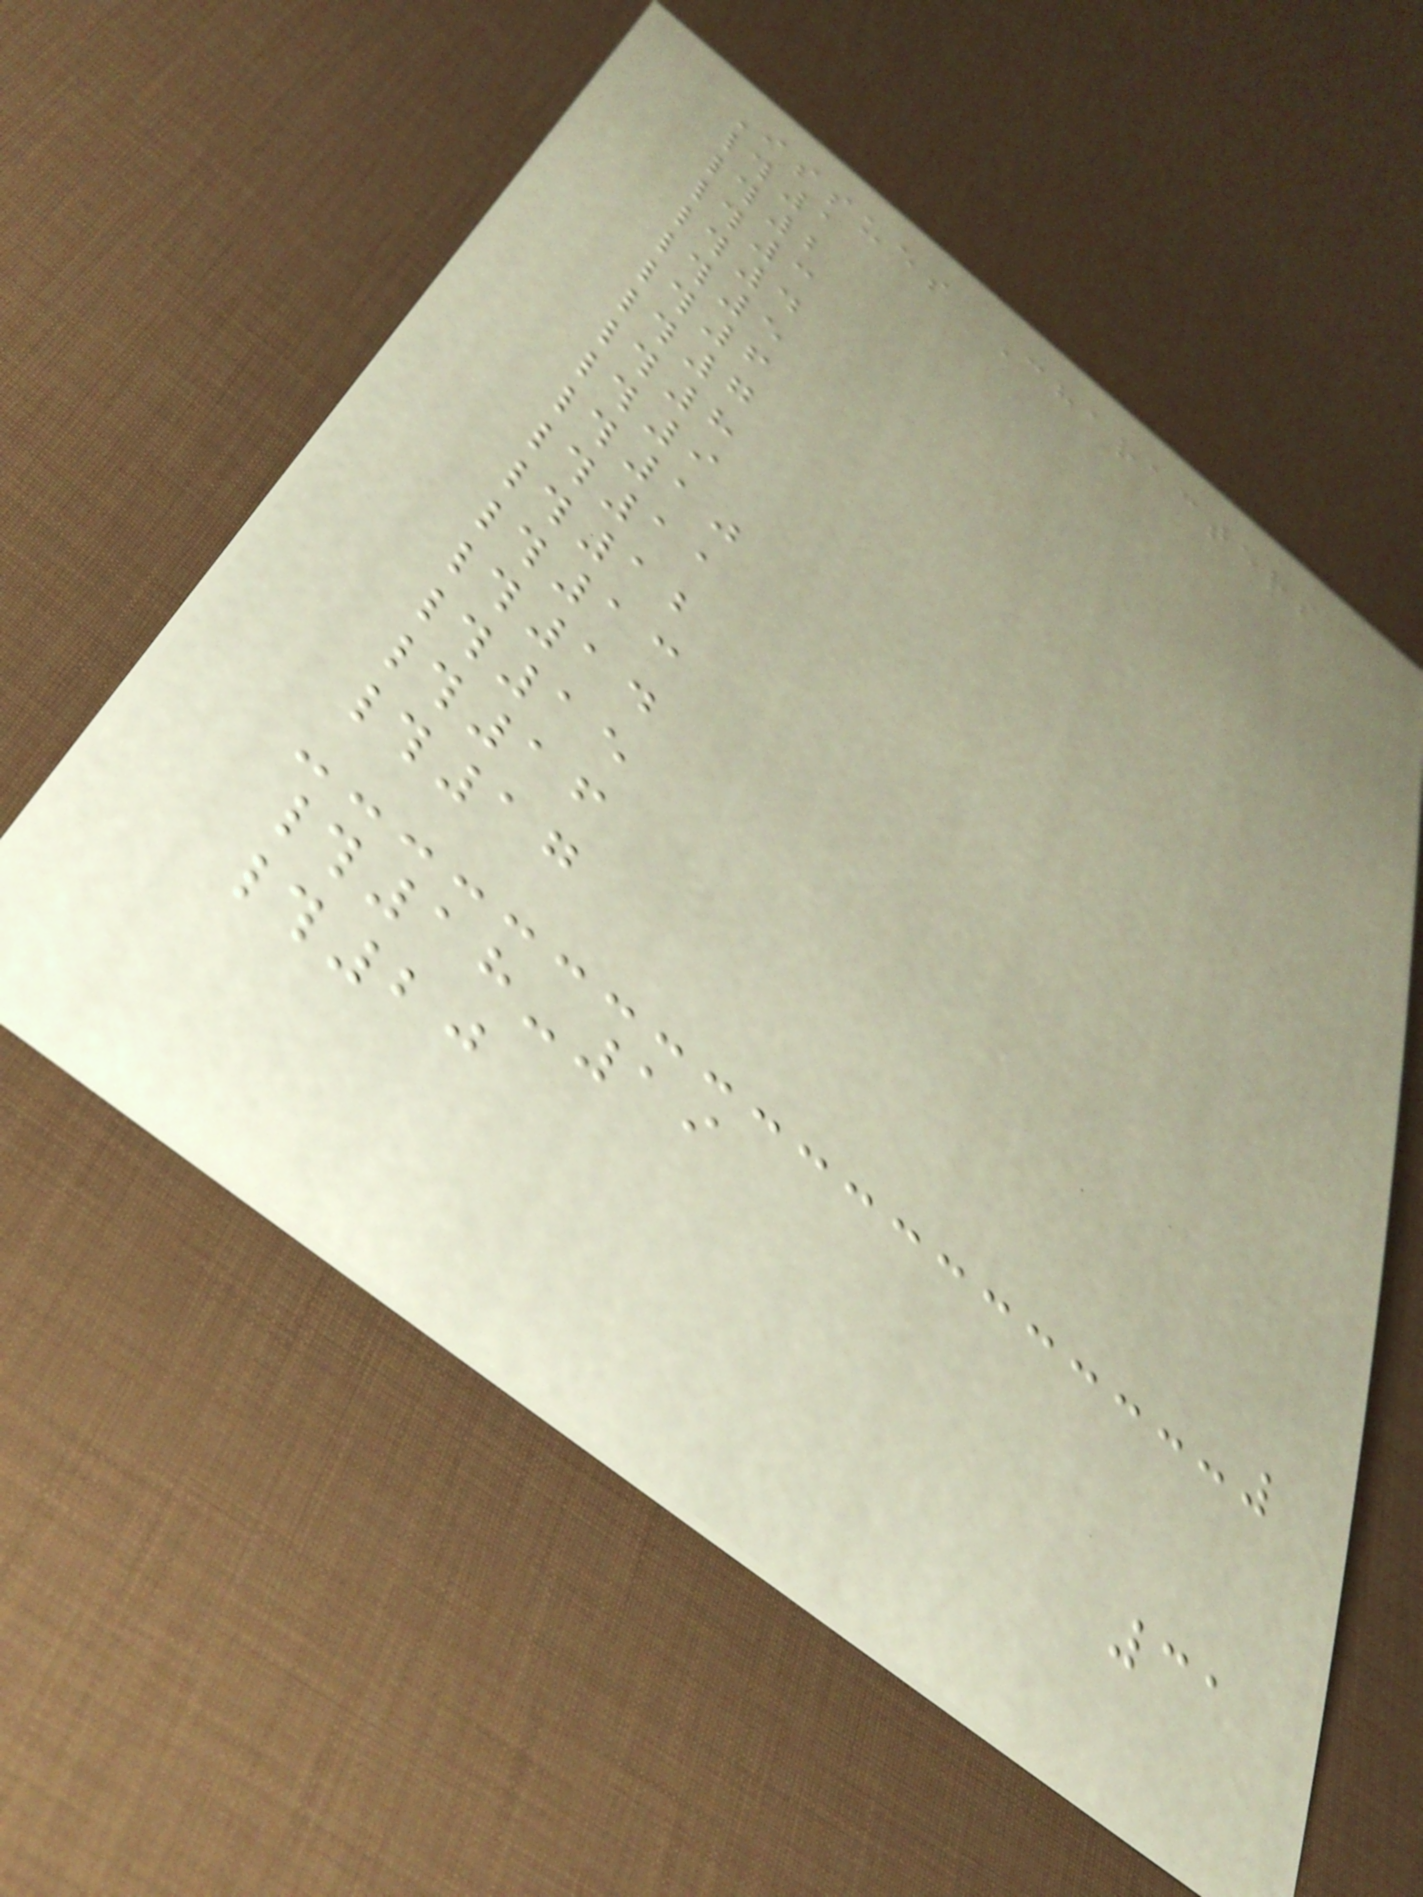Issues Characters
#1
#2
#3
#4
#5
#6
#7
#8
#9
#10
#11
#12
#13
#14
#15
#16
#17
#18-19
#20
31
